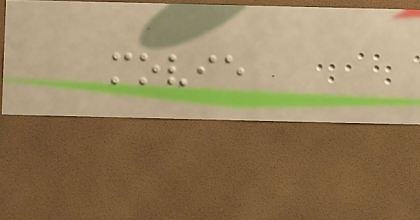movie
